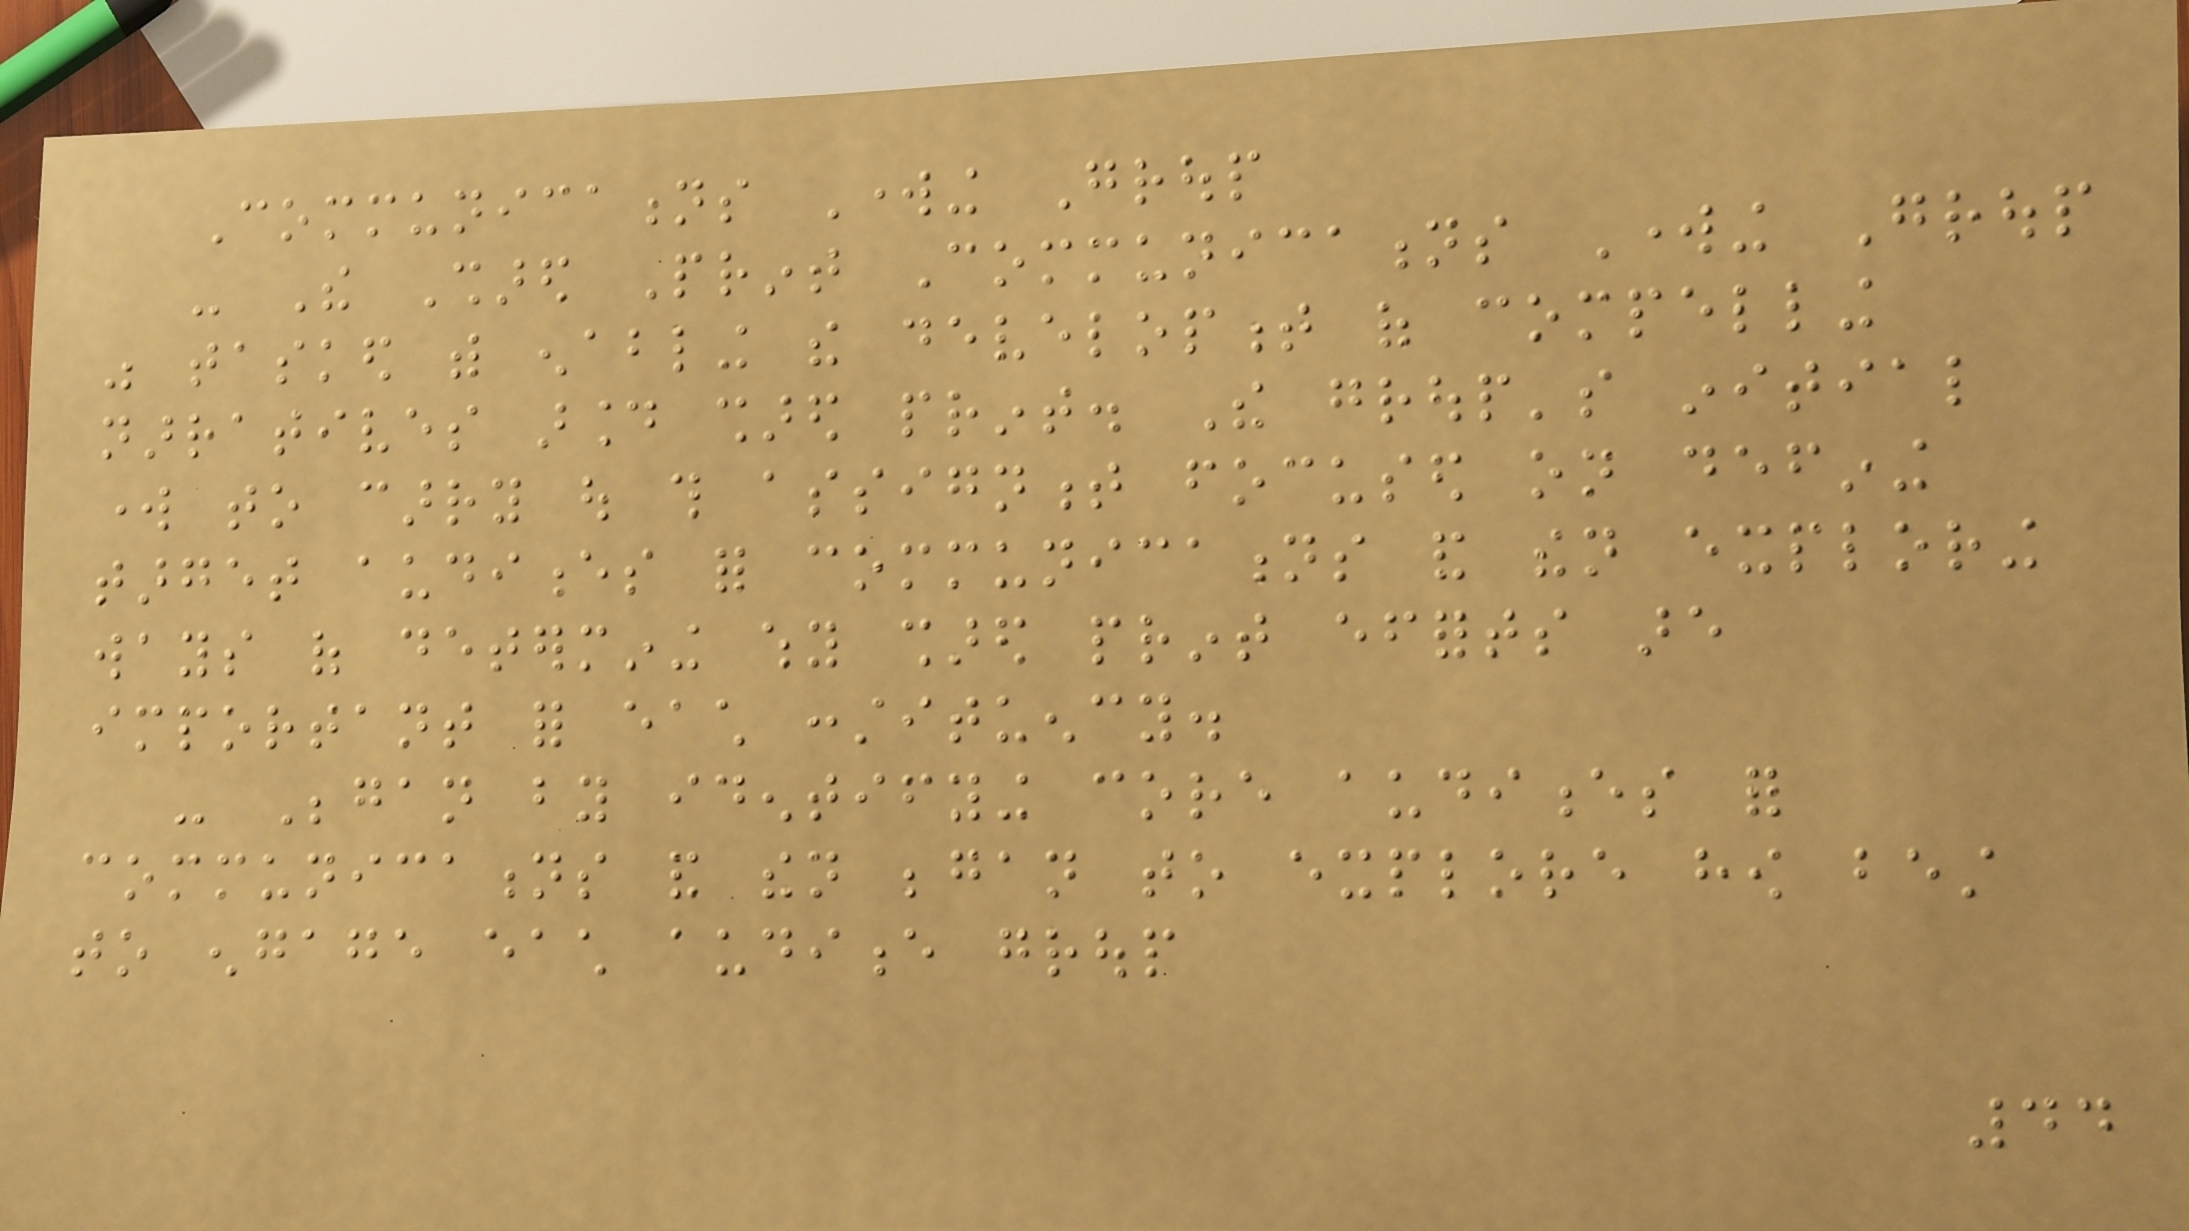Communications Working Group
- The Shared Print Communications Working Group
was tasked with enabling the development of compelling
narratives around shared print. The group's initial
work to carry out this assignment focused on defining
target audiences for communications and then exploring
ways of determining why shared print efforts are
important for each constituency.
- Began by identifying core audiences for
communications and then began to explore how best
to engage each audience group
44
